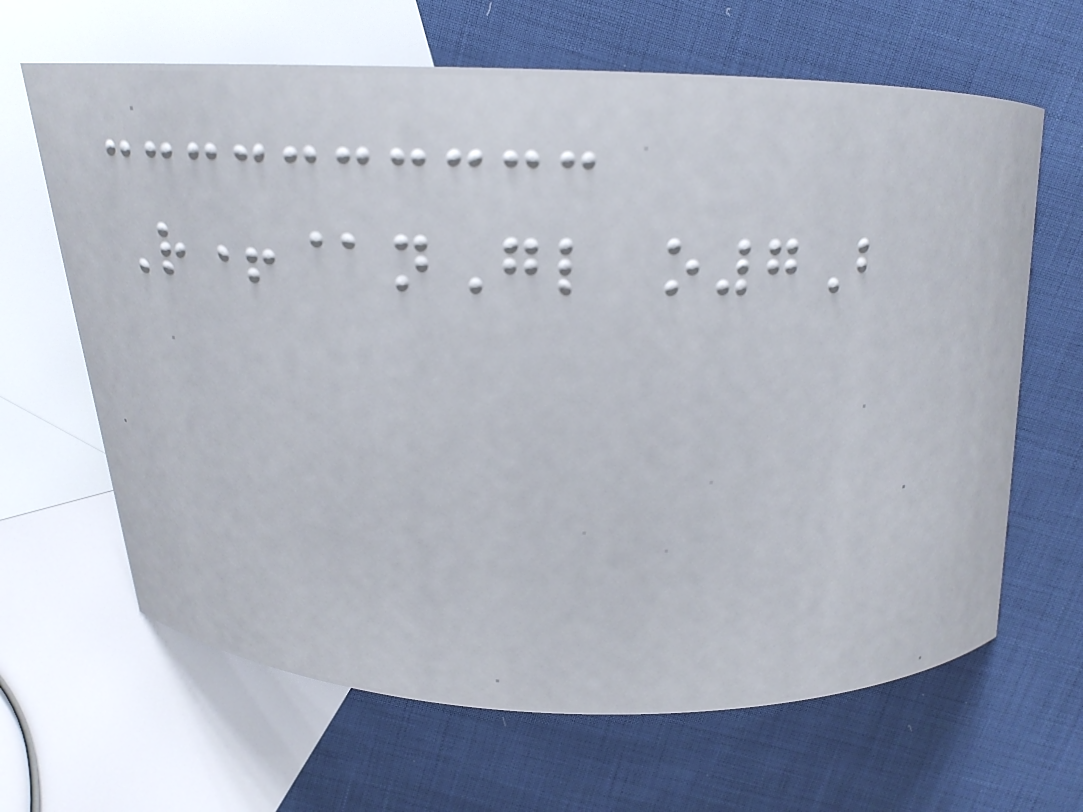R+@nGl o7B
